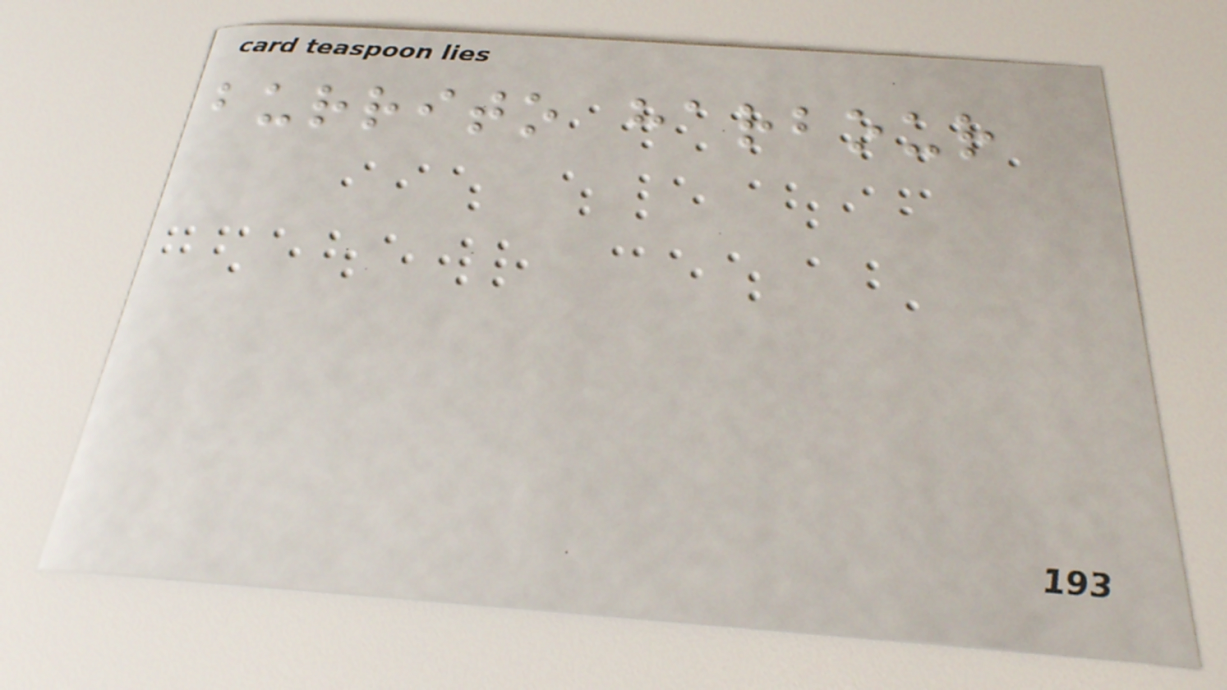burrito harbour
